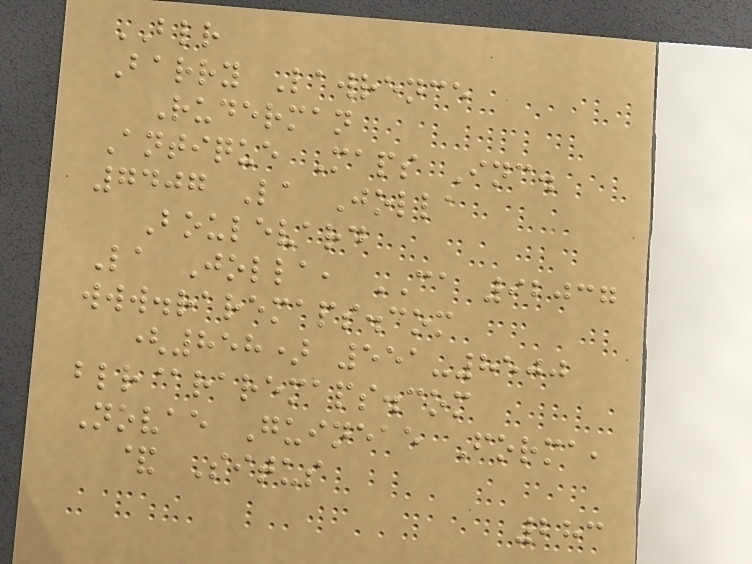BLR
Barry Lawrence
Ruderman
Antique Maps Inc.
7407 La Jolla
Boulevard
La Jolla, CA 92037
www.raremaps.com
(858) 551-8500
blr@raremaps.com
Novae Guineae Forma,
& Situs
283
